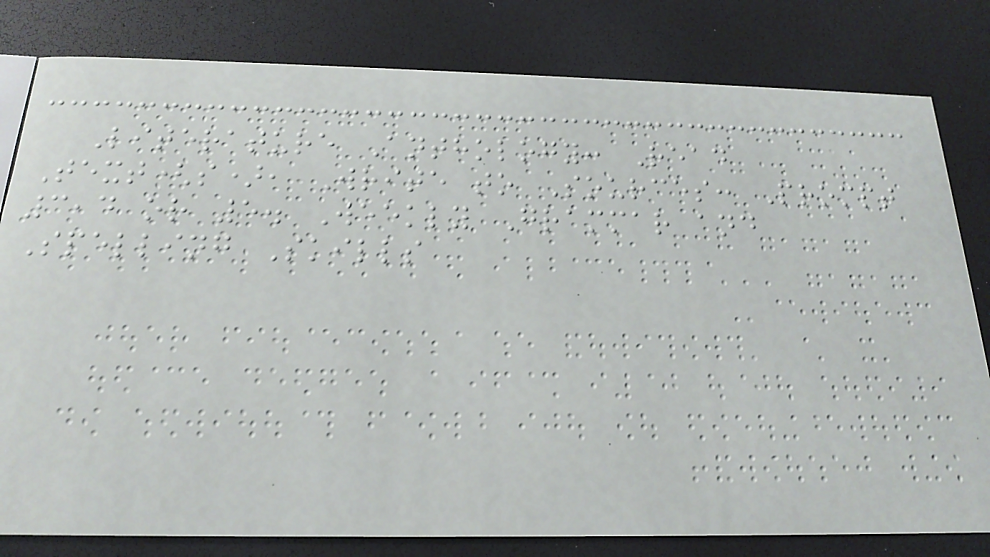Literature Anthology: Read
Text(s), Write to Sources: Prompt
3,4 or 5. Weekly Grammar and
Spelling Skills
